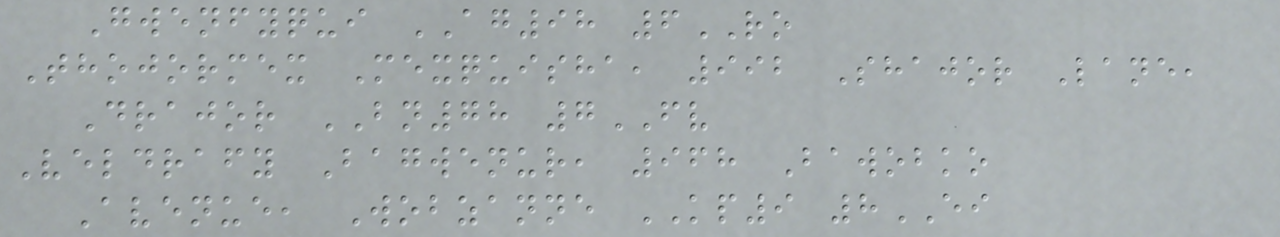Gwenfyqui AG98 6RO
Thojormex Mexquisha, 992 Shajor Lane,
Drajor BN78 7FV
Veldrafy Bagwenur, 968 Bawobko
Avenue, Wobzanne KP9 8EI
